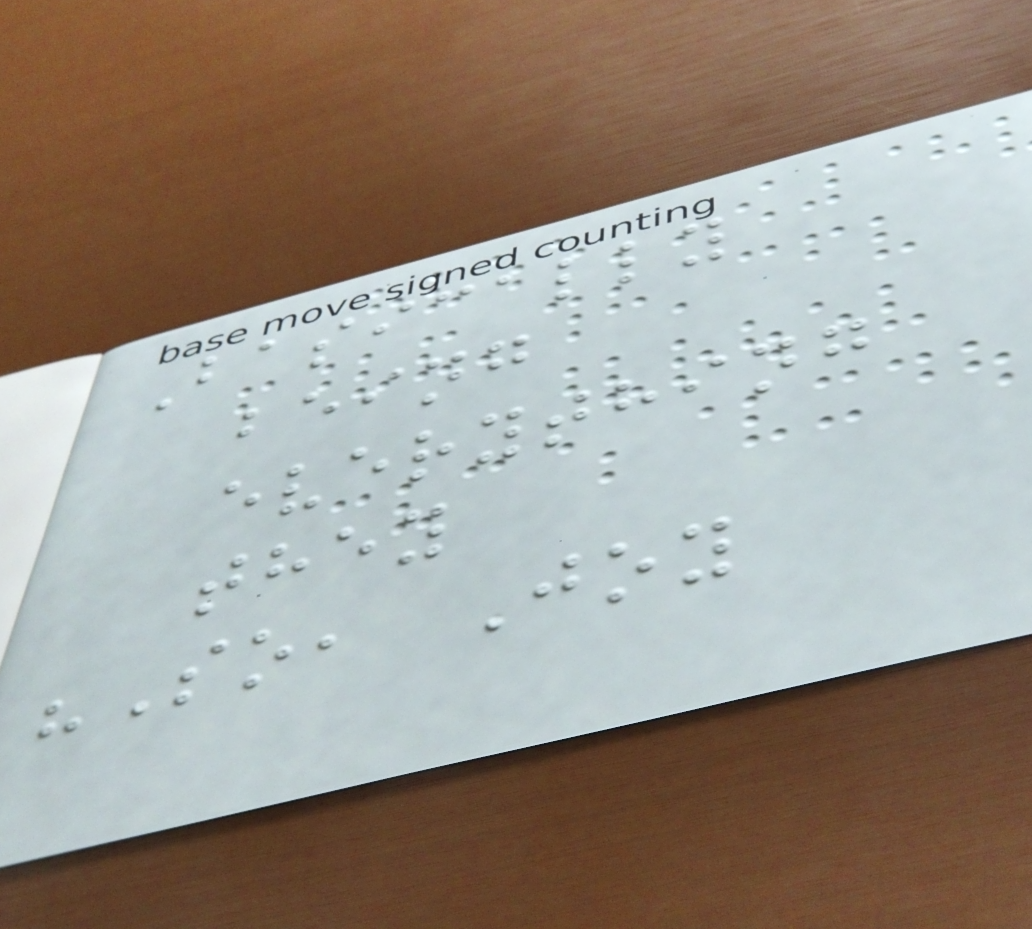Basically
being
everything
they
"So, Joy
